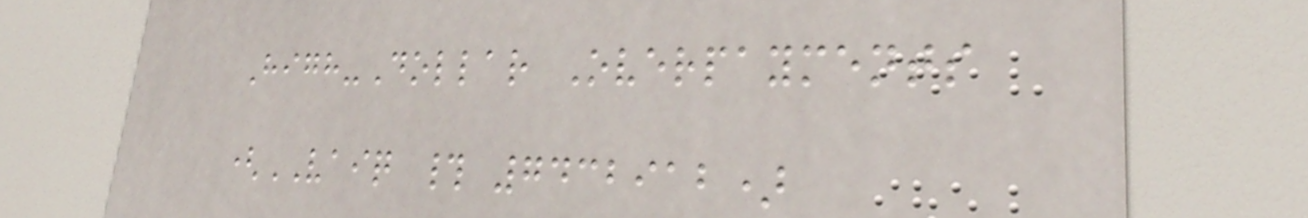High-Dollar Overpayments
(VAIQ # 7432912)
